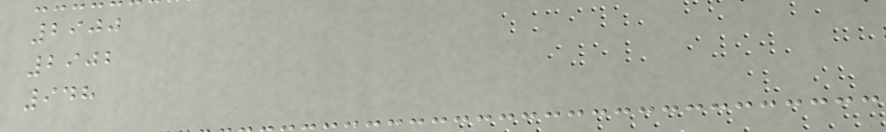2900
2902
948
